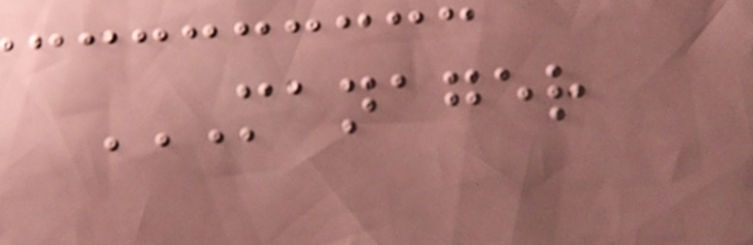MANAGER
